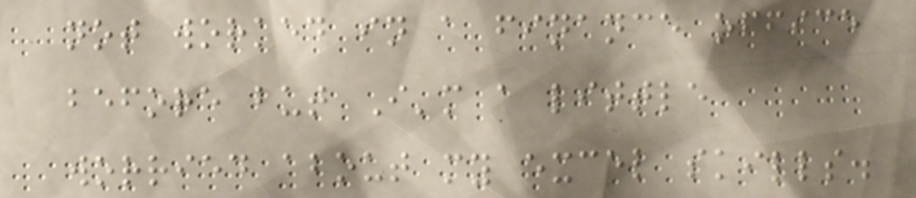not worked in a finance office
before but I'm a little
worried about my excel skills.
